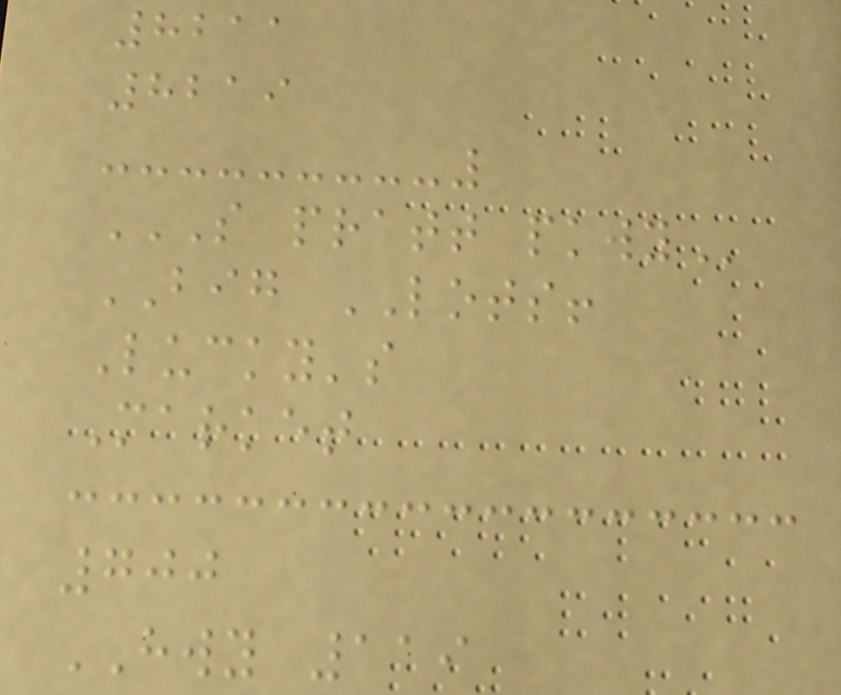8211
8219
S PRATT PKWY
BIG LOTS!
Lucky's
Market
700
HWY 119
